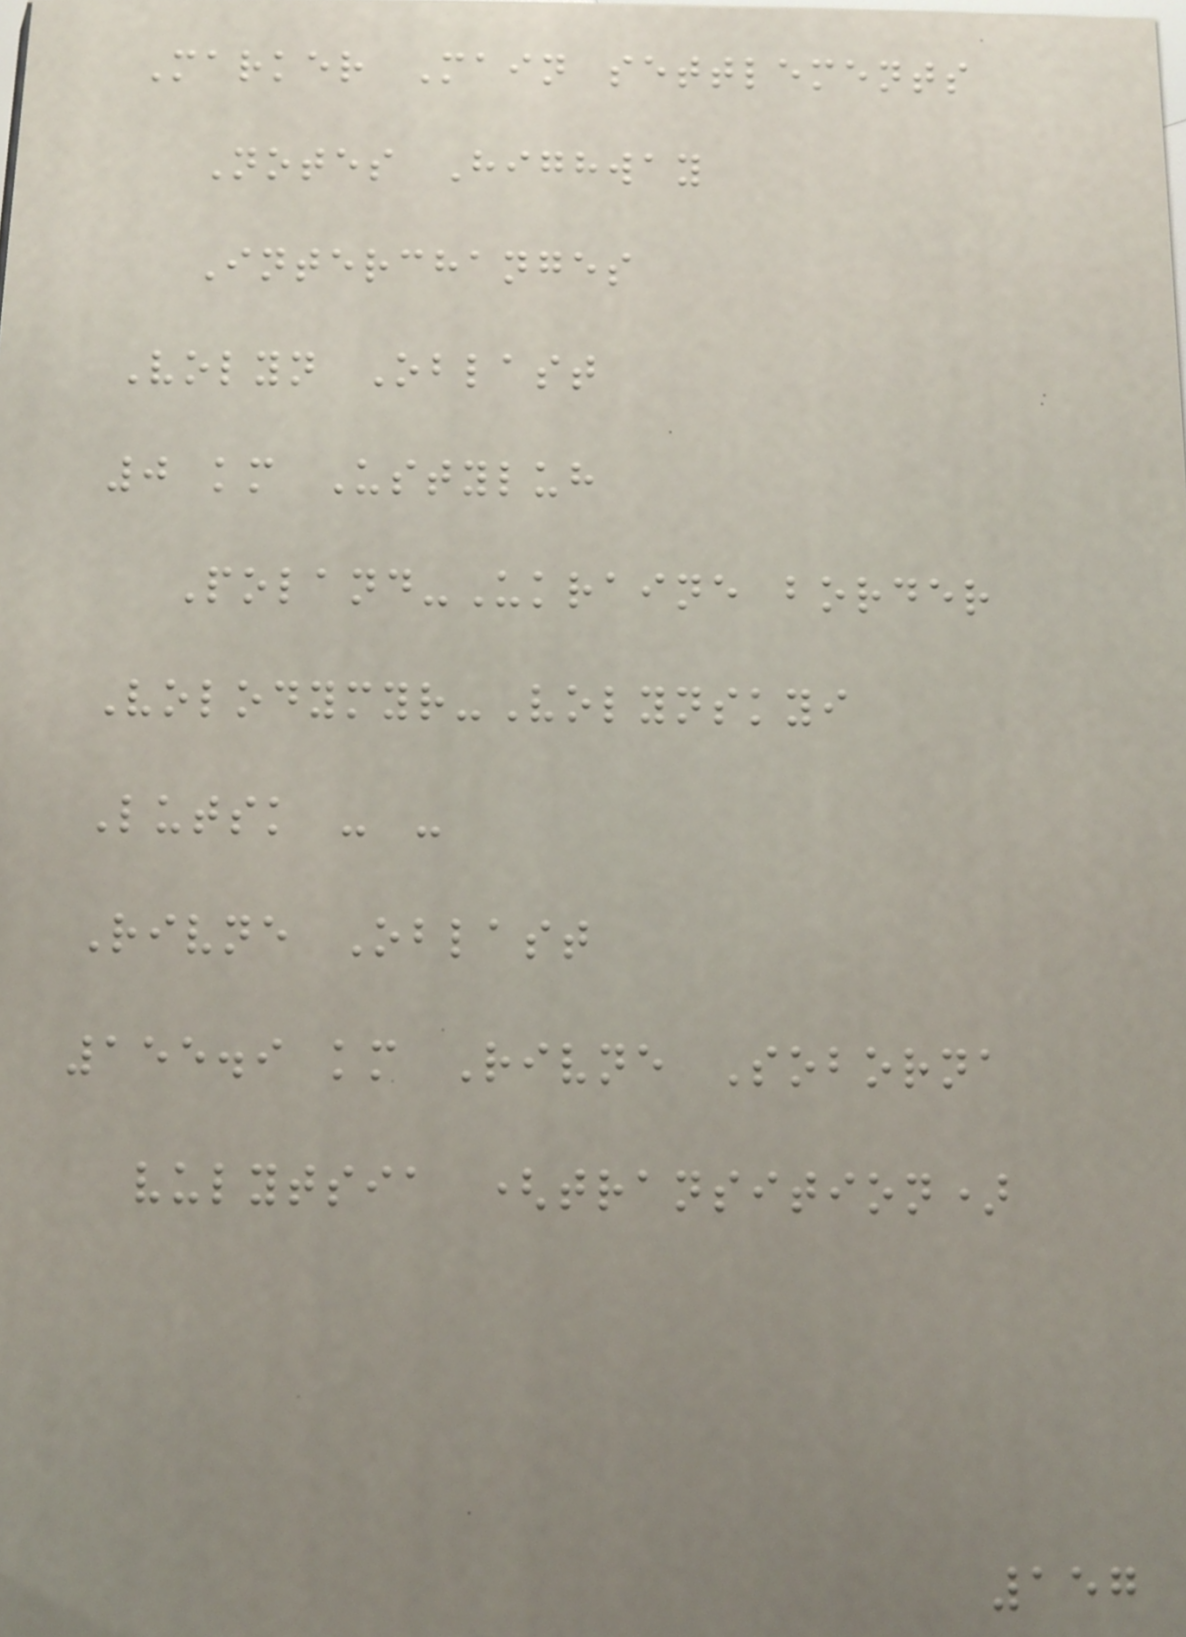Marker Main settlements
Notes Highway
Interchanges
Volyn Oblast
0 km Ustyluh
Poland-Ukraine border
Volodymyr-Volynskyi
Lutsk - -
Rivne Oblast
155.9 km Rivne Soborna
vulytsia (transition)
157
